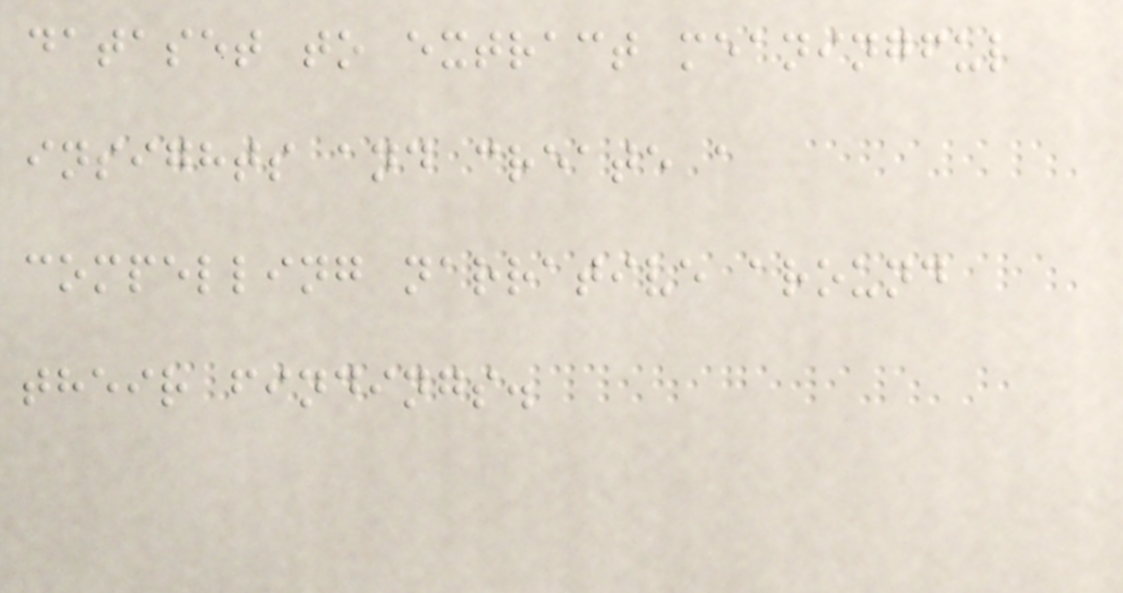dataset to extract meaningful
insights and create a
compelling narrative around
their findings.
